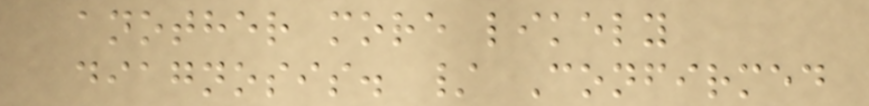another more likely
diagnosis. / Confirmed
